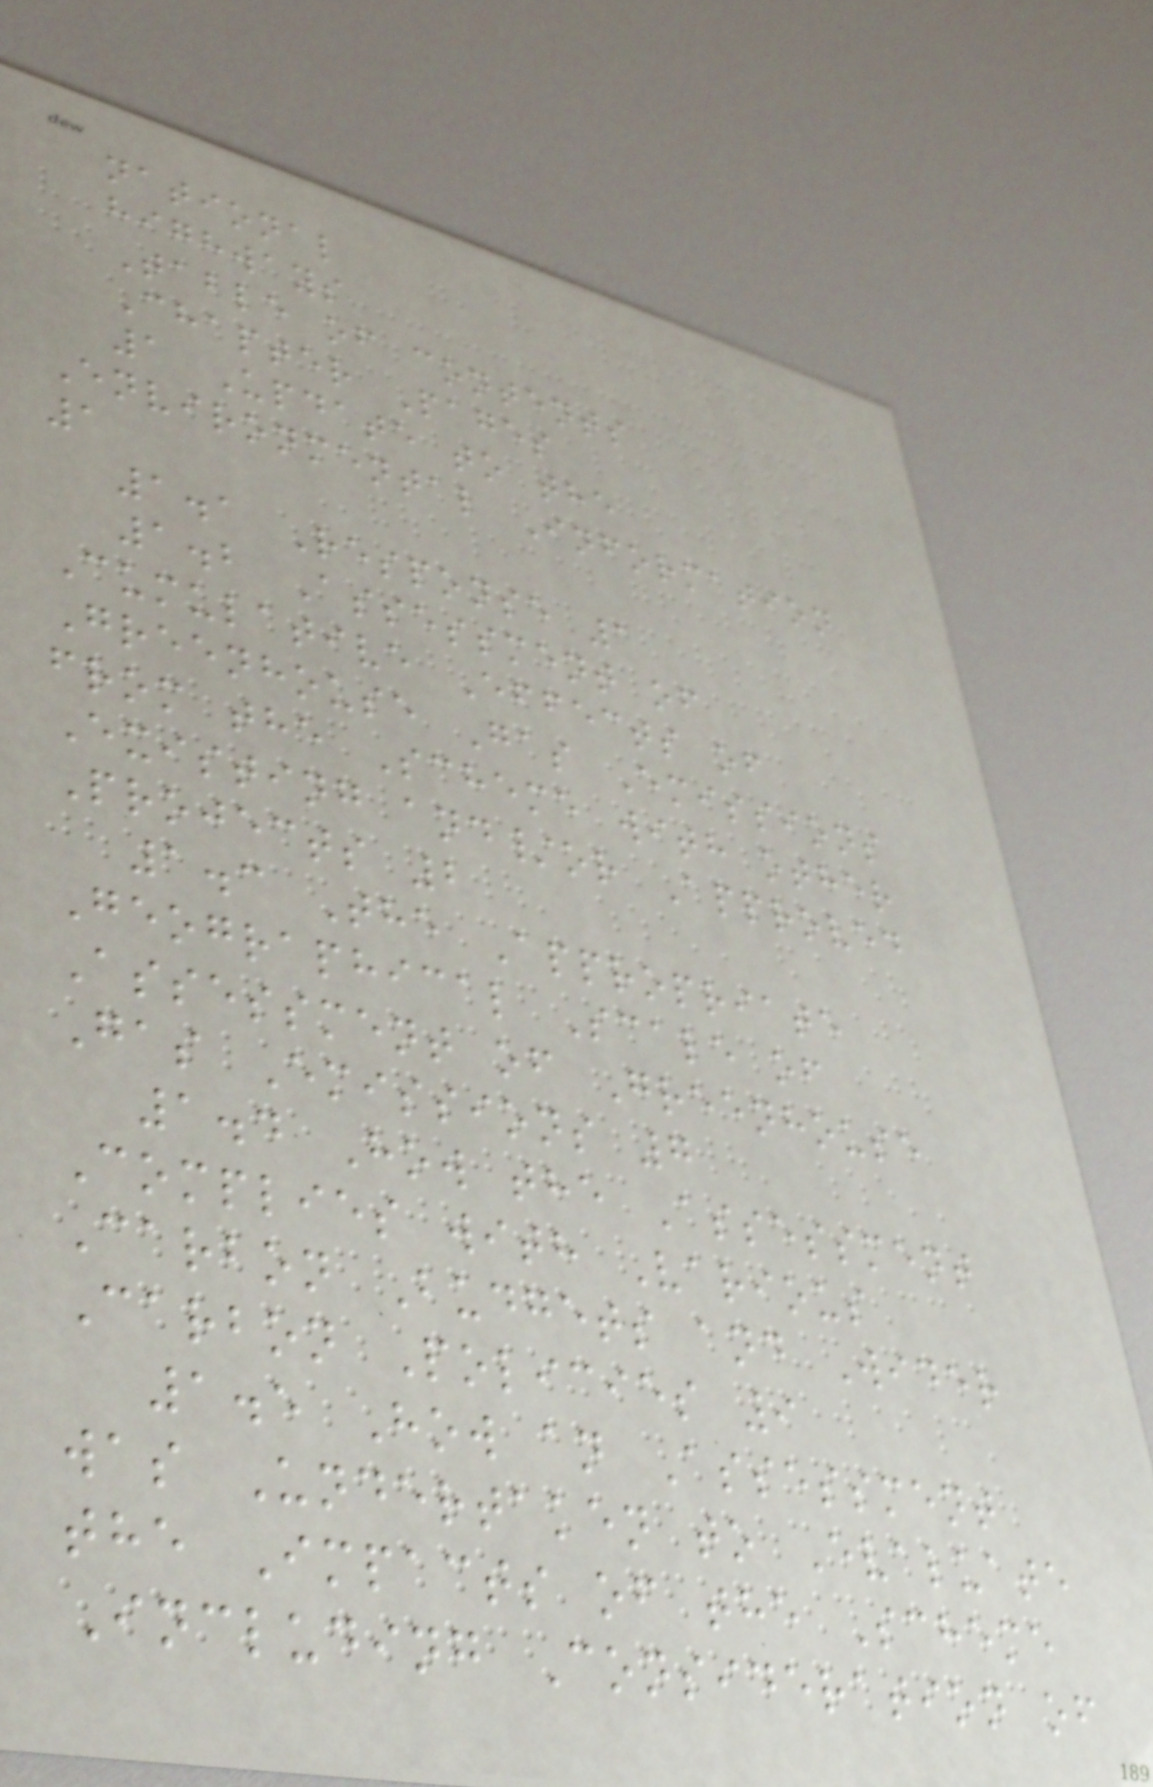national
highways
Table of contents
Chapter Pages
1 Update to the
Environmental Information
1
1.1 Response 1
1.2 Assessment of
Cumulative Effects of
Greenhouse Gas Emissions
from the Scheme with other
Existing and/or Approved
Projects 2
1.3 The Appropriate
Geographical Scale of
Assessment of Greenhouse
Gas Emissions 7
1.4 How the Assessment
Complies with Various
Carbon Budgets and Wider
Carbon Policies 9
1.5 How an Assessment
was Undertaken to Evaluate
the Impacts of the Scheme
Including Consideration of
